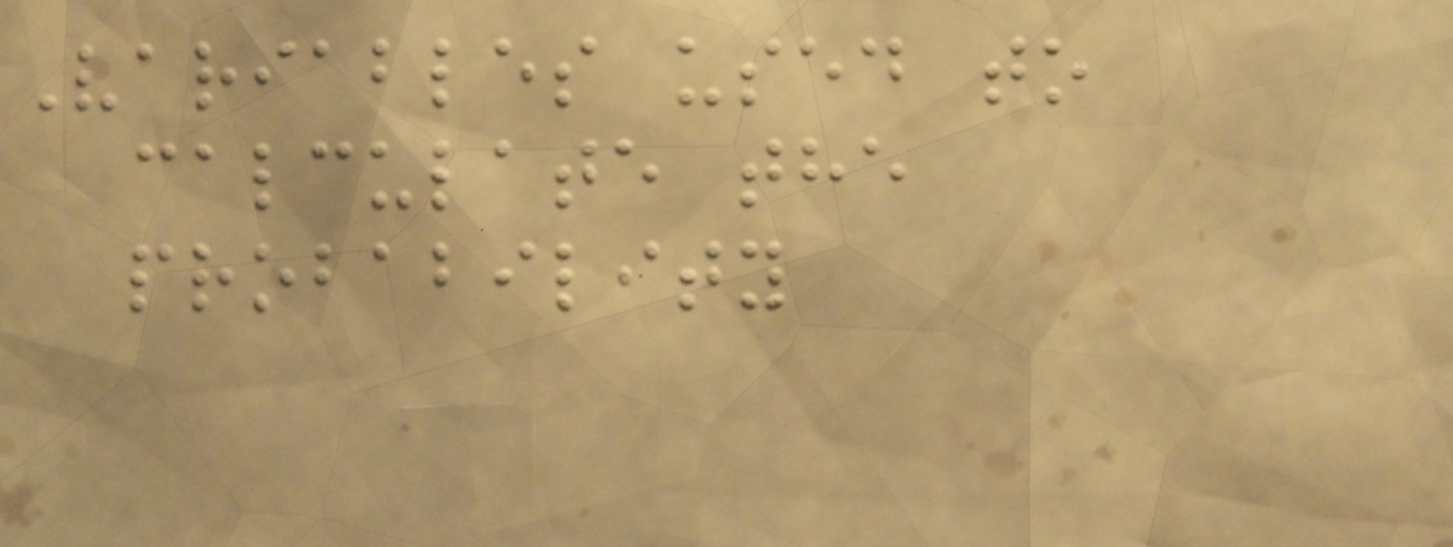Variables used to
calculate the
probability
